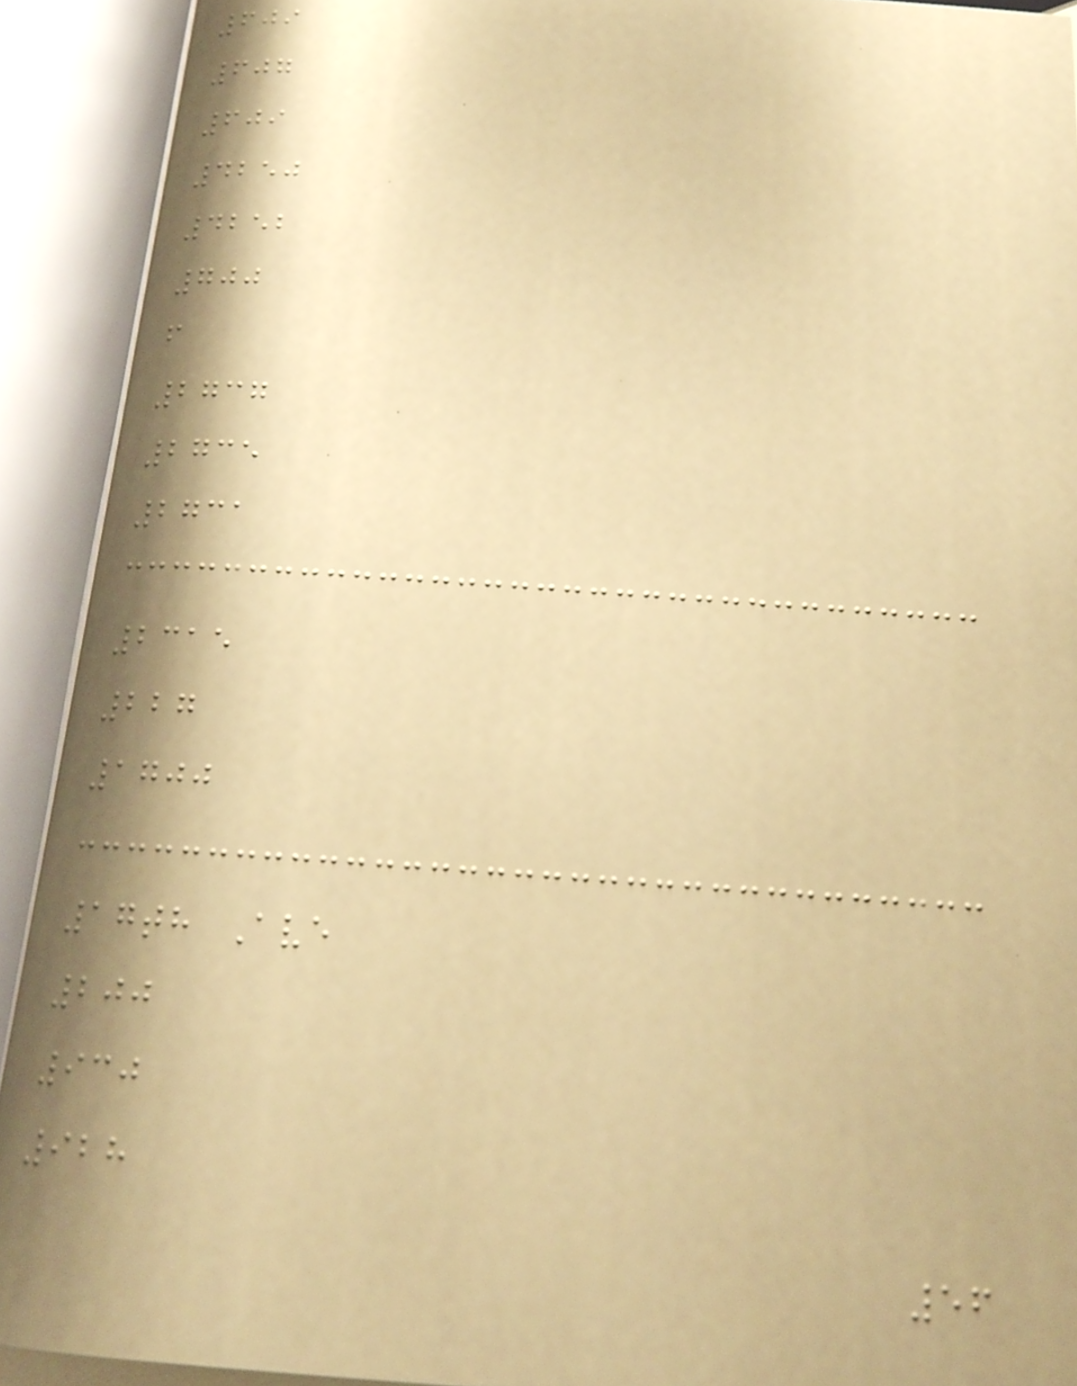609
607
609
4250
4252
700
f
2737
2735
2731
2315
227
1700
17th Ave
200
930
928
56
